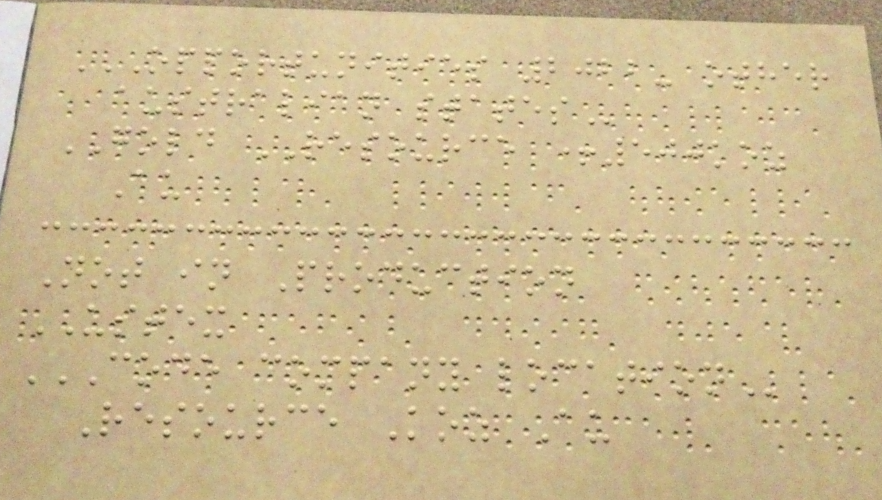OPPORTUNITIES 2022- OTHER
AUSTRALIAN STATES
GOLD RESOURCE +500koz
Au
Not in Production
USTEX
CODE COMPANY LOCATION
Resource Koz Au
